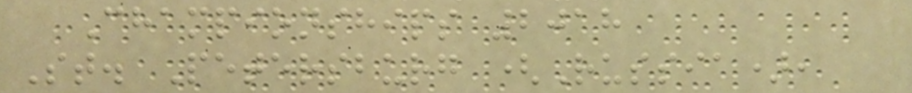Championships 2018
St. Petersburg (Russia),
